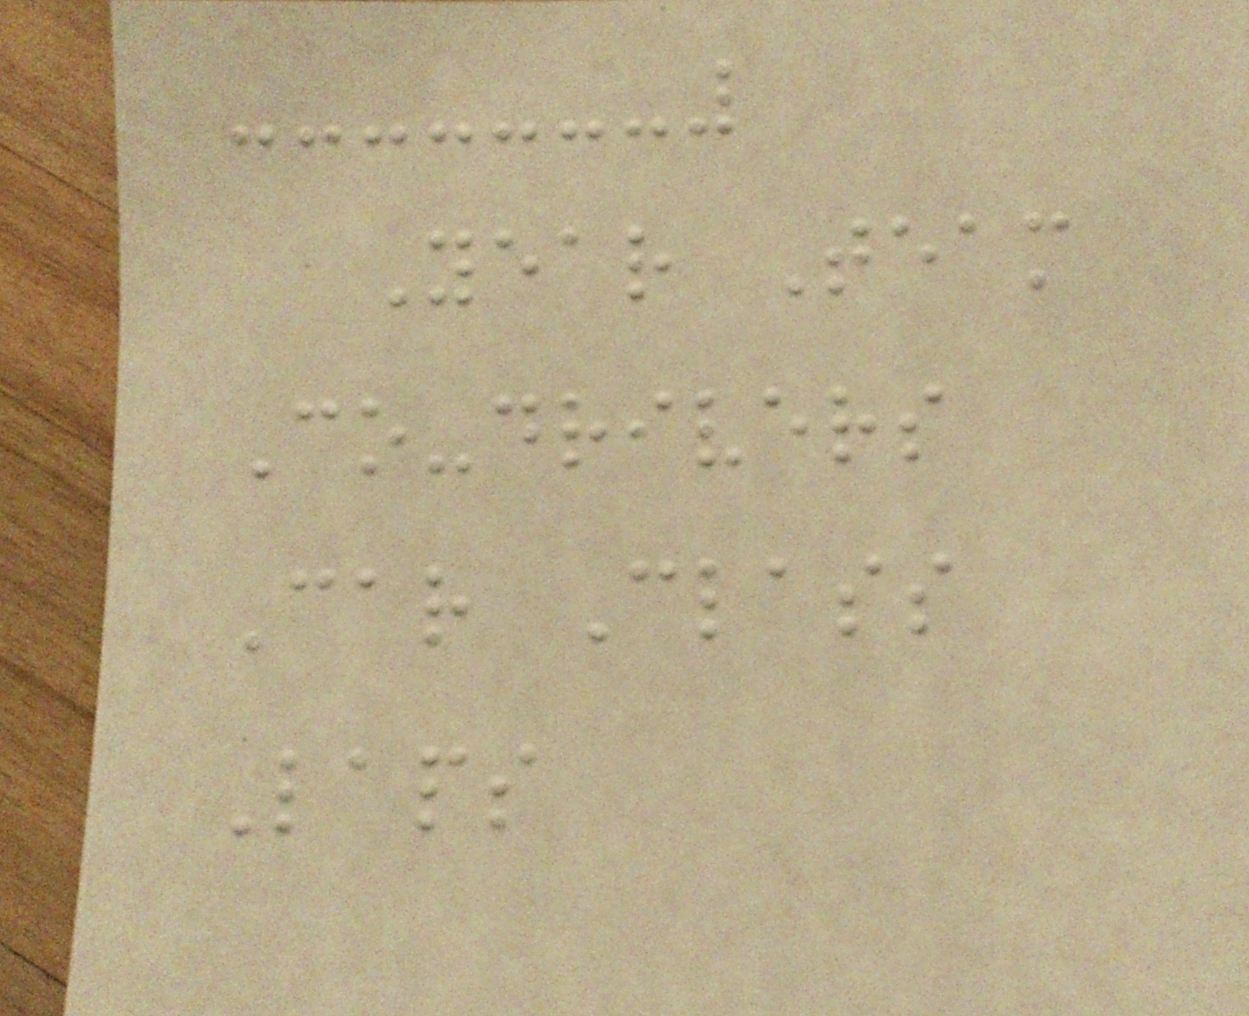Year Team
Co-drivers
Car Class
Laps
